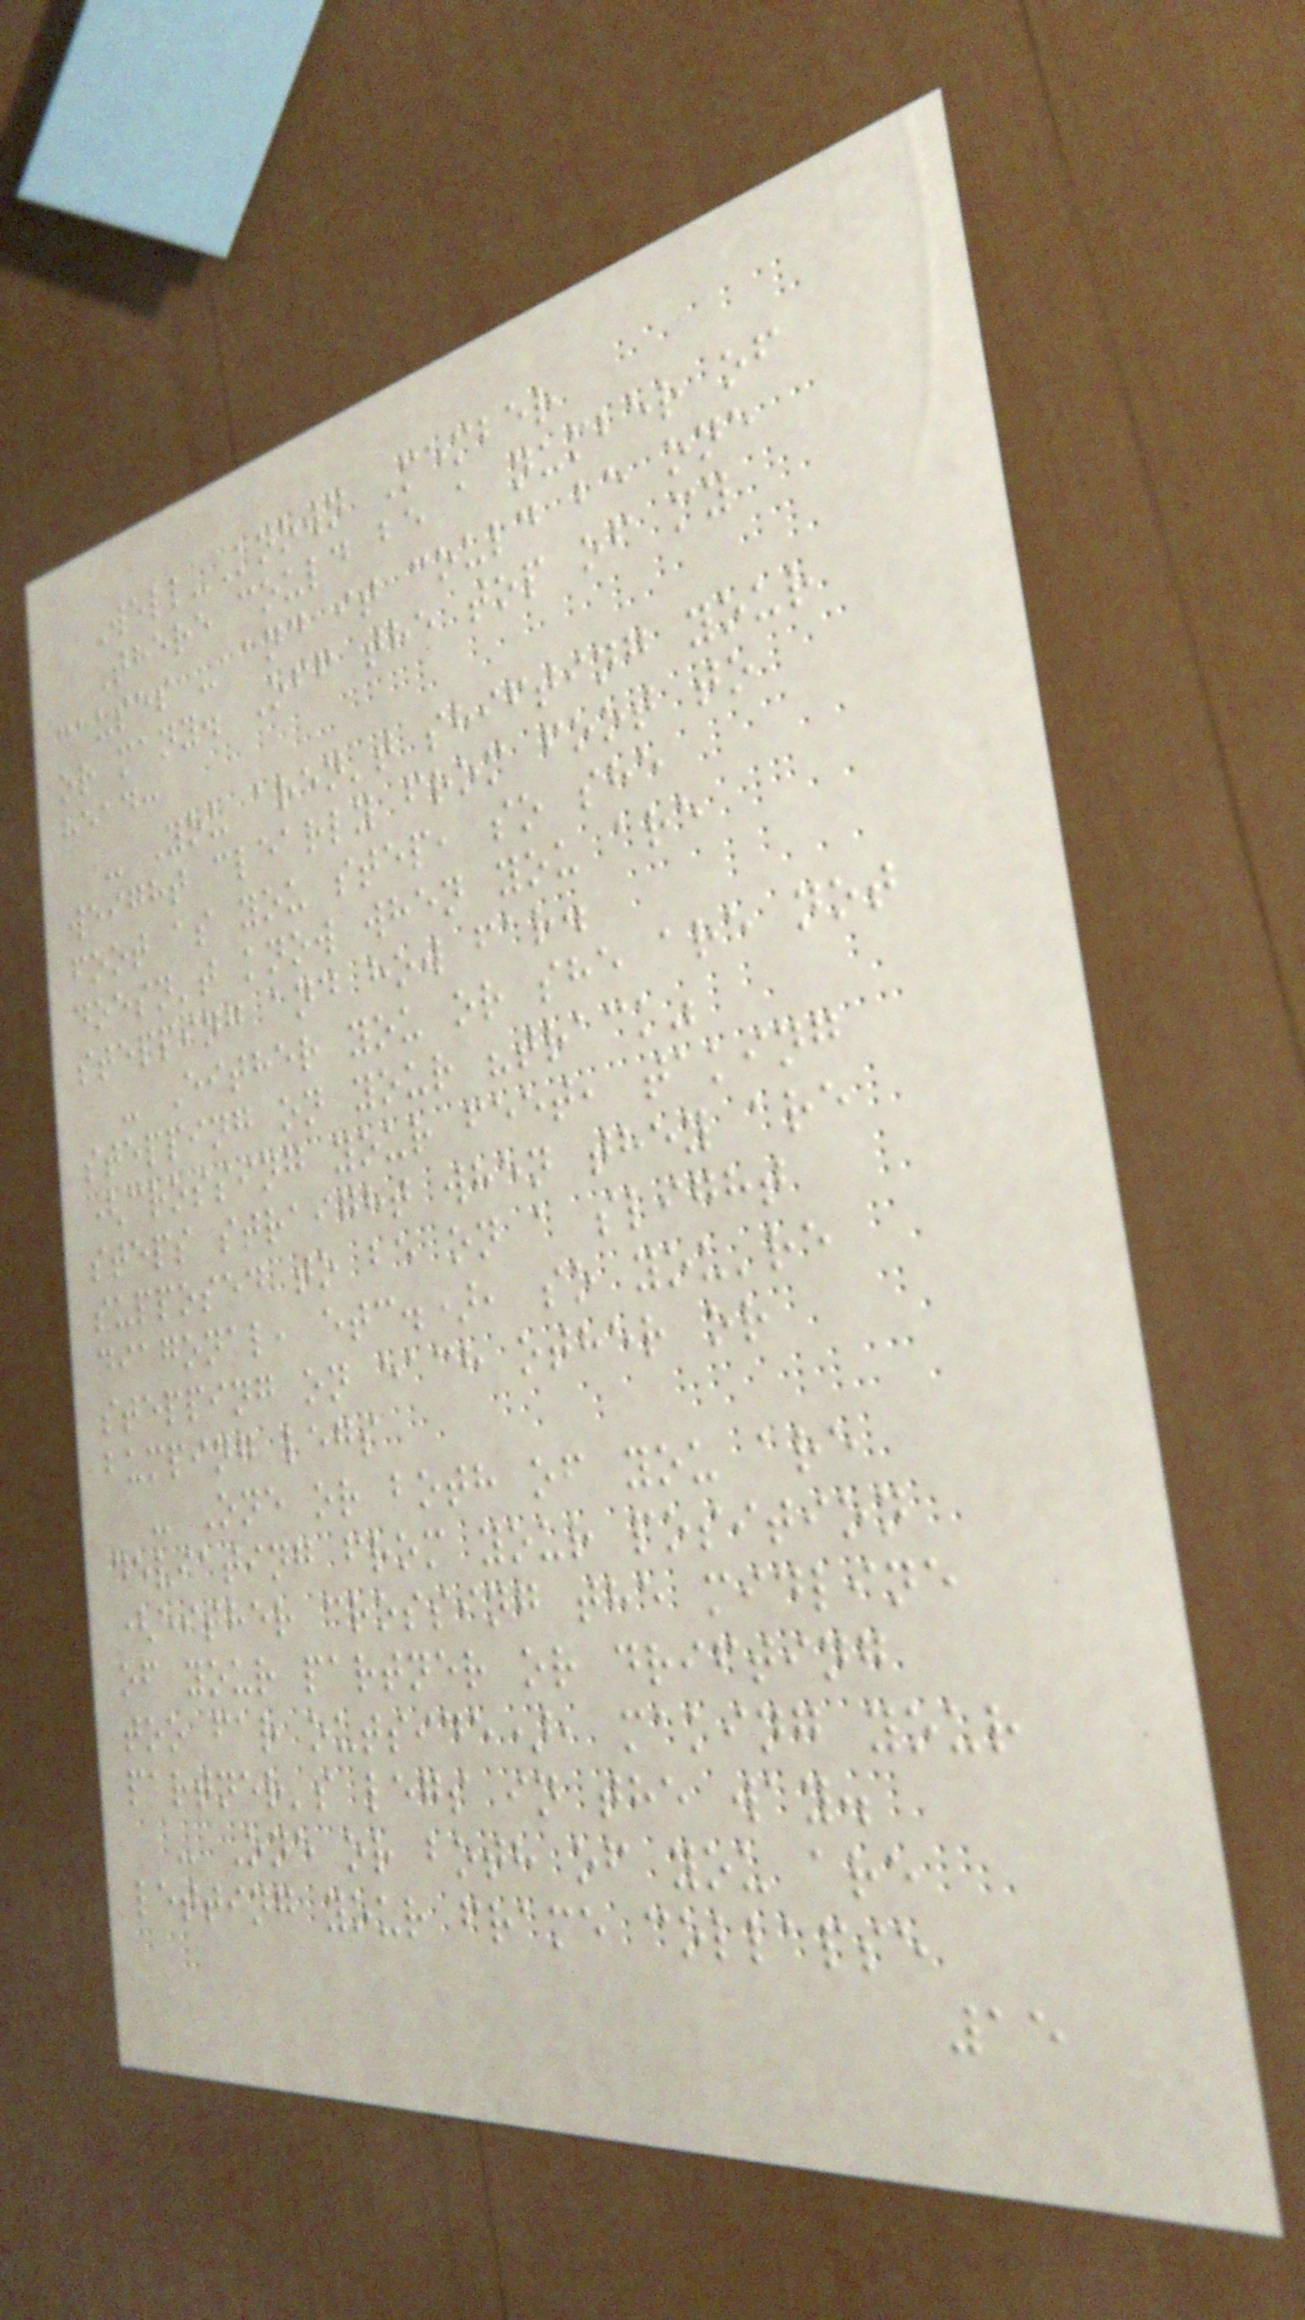Well-Known Member
There could be a number of
causes - and it could be one
or many. Off the top of my
head:
- You aren't shifting your
weight clearly from foot to
foot as you step, so she
doesn't know when you are
stepping and how far.
- Either you or she are not
stepping on your "track"
(crossing your feet, taking
steps straight when they are
supposed to be on a slight
diagonal, etc.), so you're
stepping on each other or
bumping legs
- One or both of you are
deviating from your position
(either crossing the midline
of your partner or drifting
too far outside), making your
partner's legs in the way.
- One or both of you are
letting your frame collapse
15
